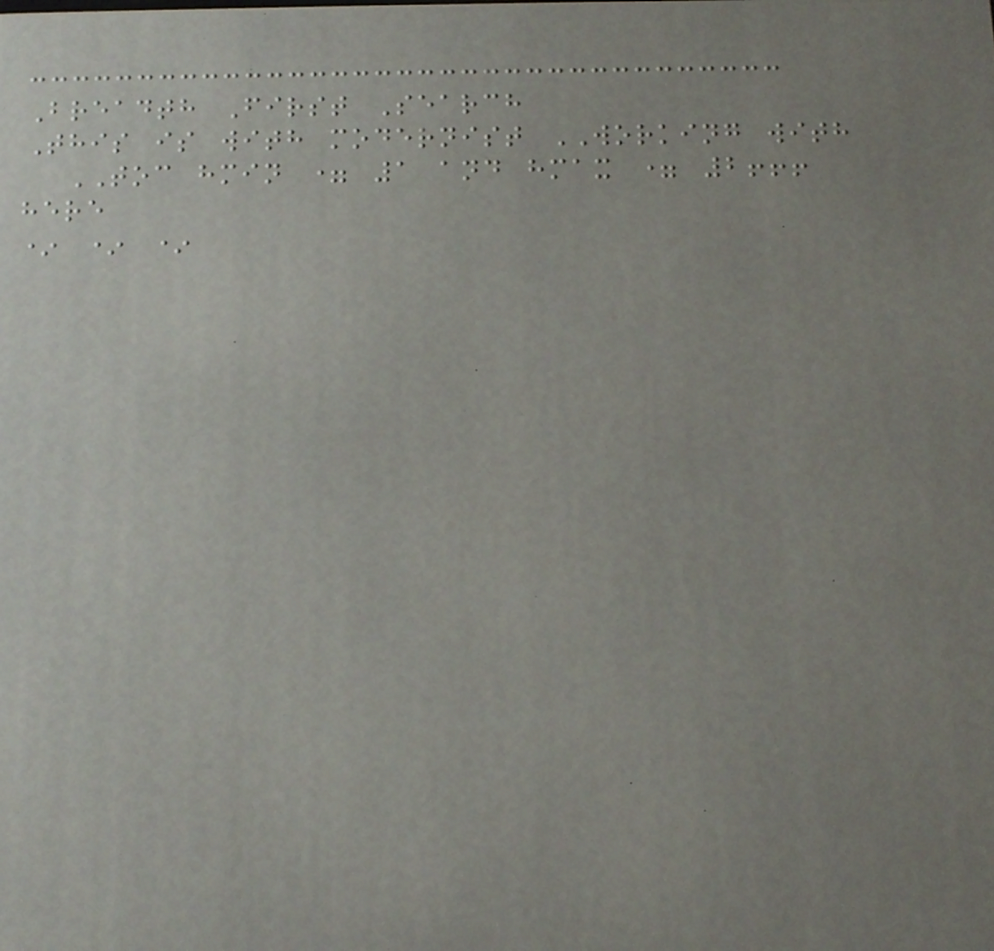Breadth First Search
This is with modernist WORKING with
TOC hmin = 1 and hmax = 2!!!
here
* * *
